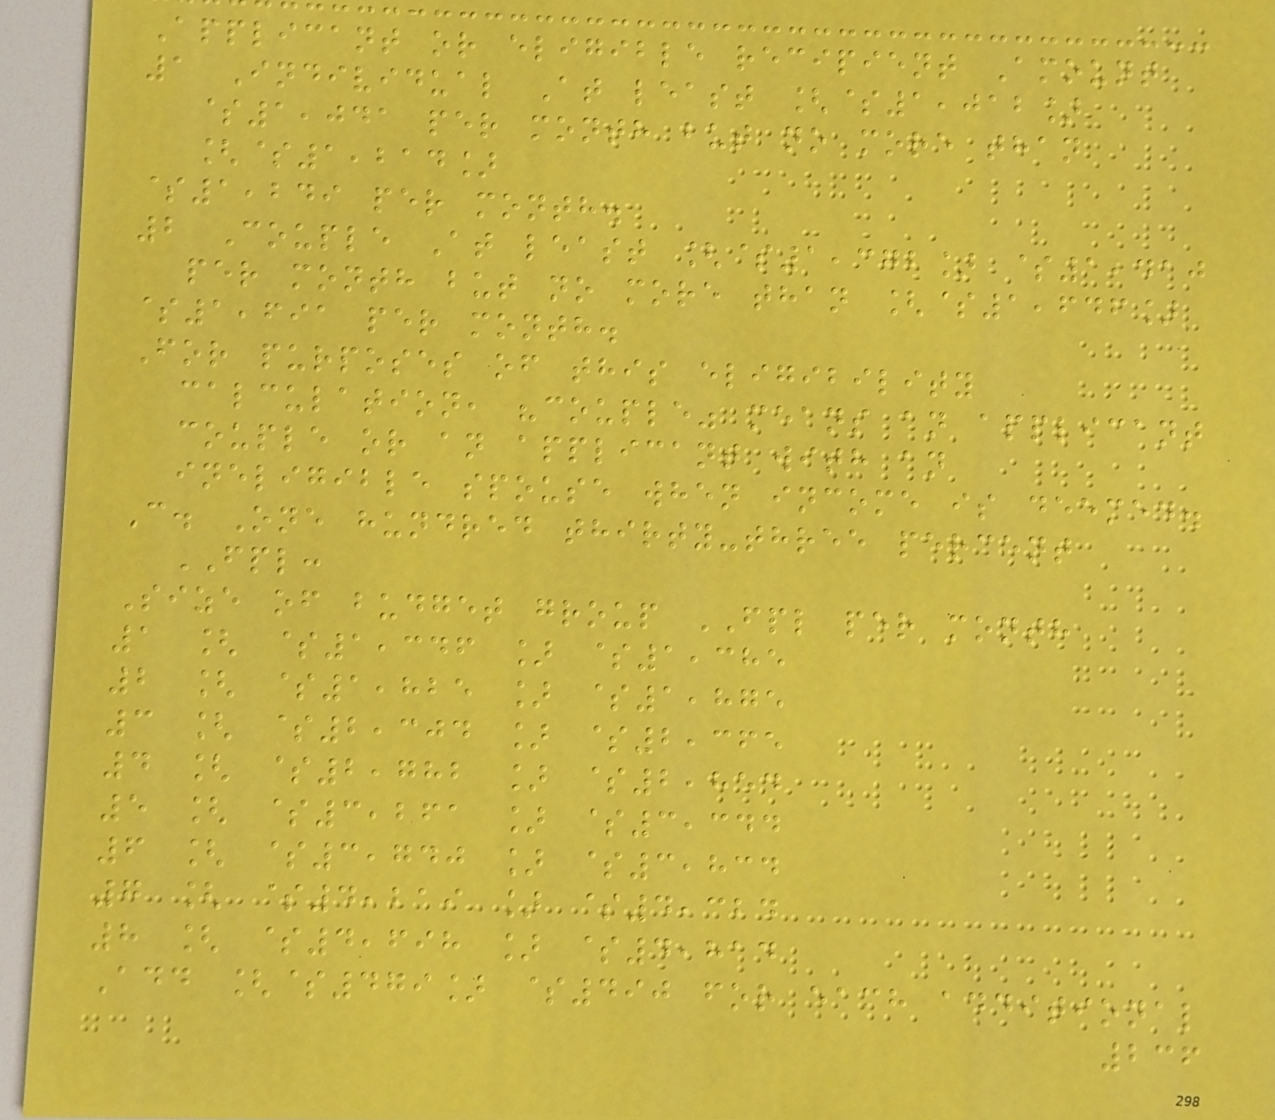Applicant or eligible recipient Amount
1 Individual At least [$1,012]
$1,041 per month but no more than
[$1,214]
$1,249 per month.
2 Couple At least [$1,372] $1,410
per month but no more than [$1,646]
$1,691 per month.
For purposes of this eligibility
calculation, "couple" means an applicant
couple or an applicant with an
ineligible spouse when income is deemed.
C. One hundred thirty-three percent
FPL:
Size of budget group FPL per month
1 [ $1,346 ] $1,385
2 [ $1,825 ] $1,875
3 [ $2,304 ] $2,365
4 [ $2,782 ] $2,854
5 [ $3,261 ] $3,344
6 [ $3,740 ] $3,834
7 [ $4,219 ] $4,324
8 [ $4,698 ] $4,814
Add [$479] $490 for each additional
236
